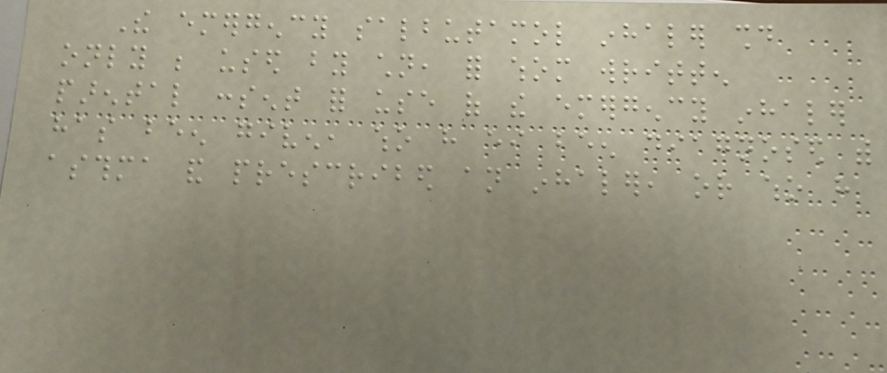The emergency salbutamol inhaler should
only be used by children, for whom written
parental consent for use of the emergency inhaler
has been given, who have either been diagnosed with
asthma and prescribed an inhaler, or who have
